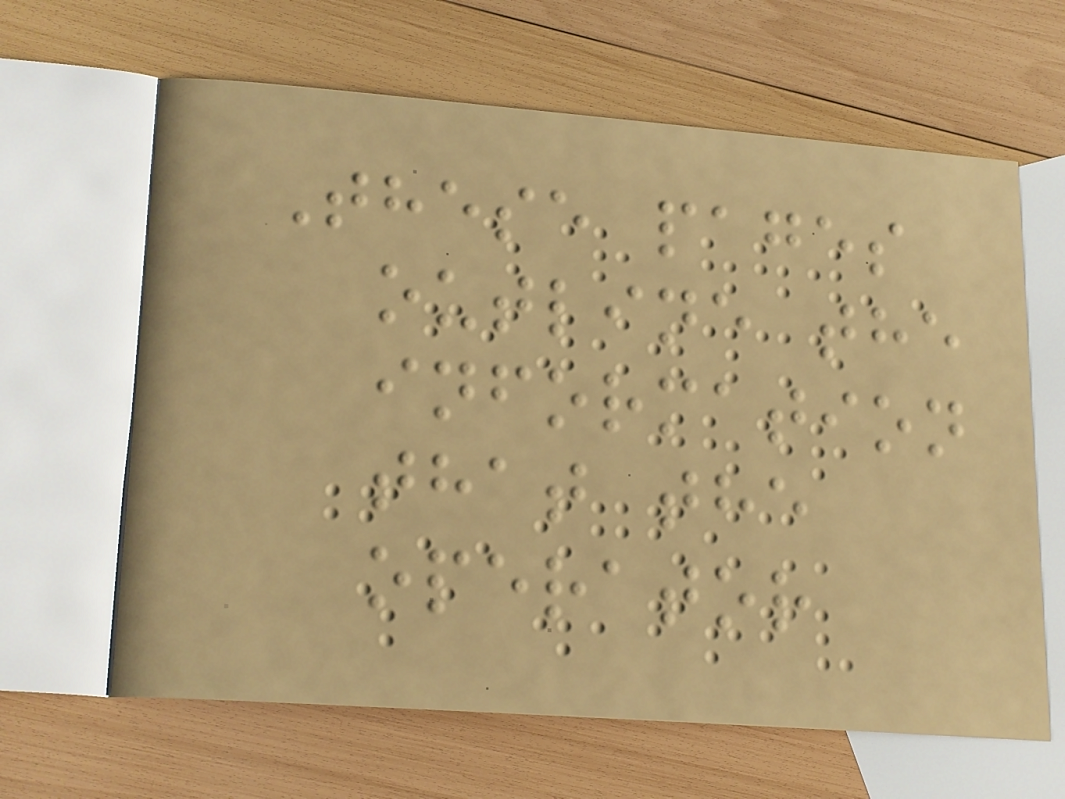These pages
outline the
information
that the
operator
